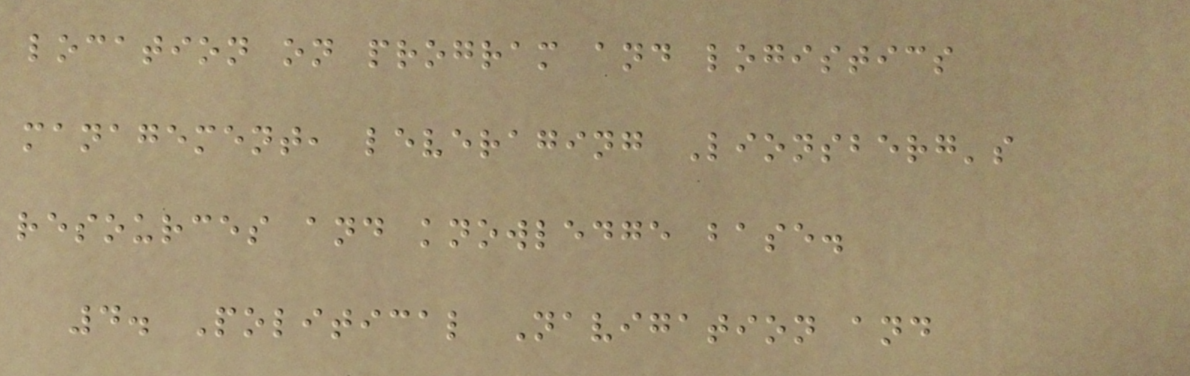location on program and logistics
management, leveraging Lionsberg's
resources and knowledge base.
4. Political Navigation and
